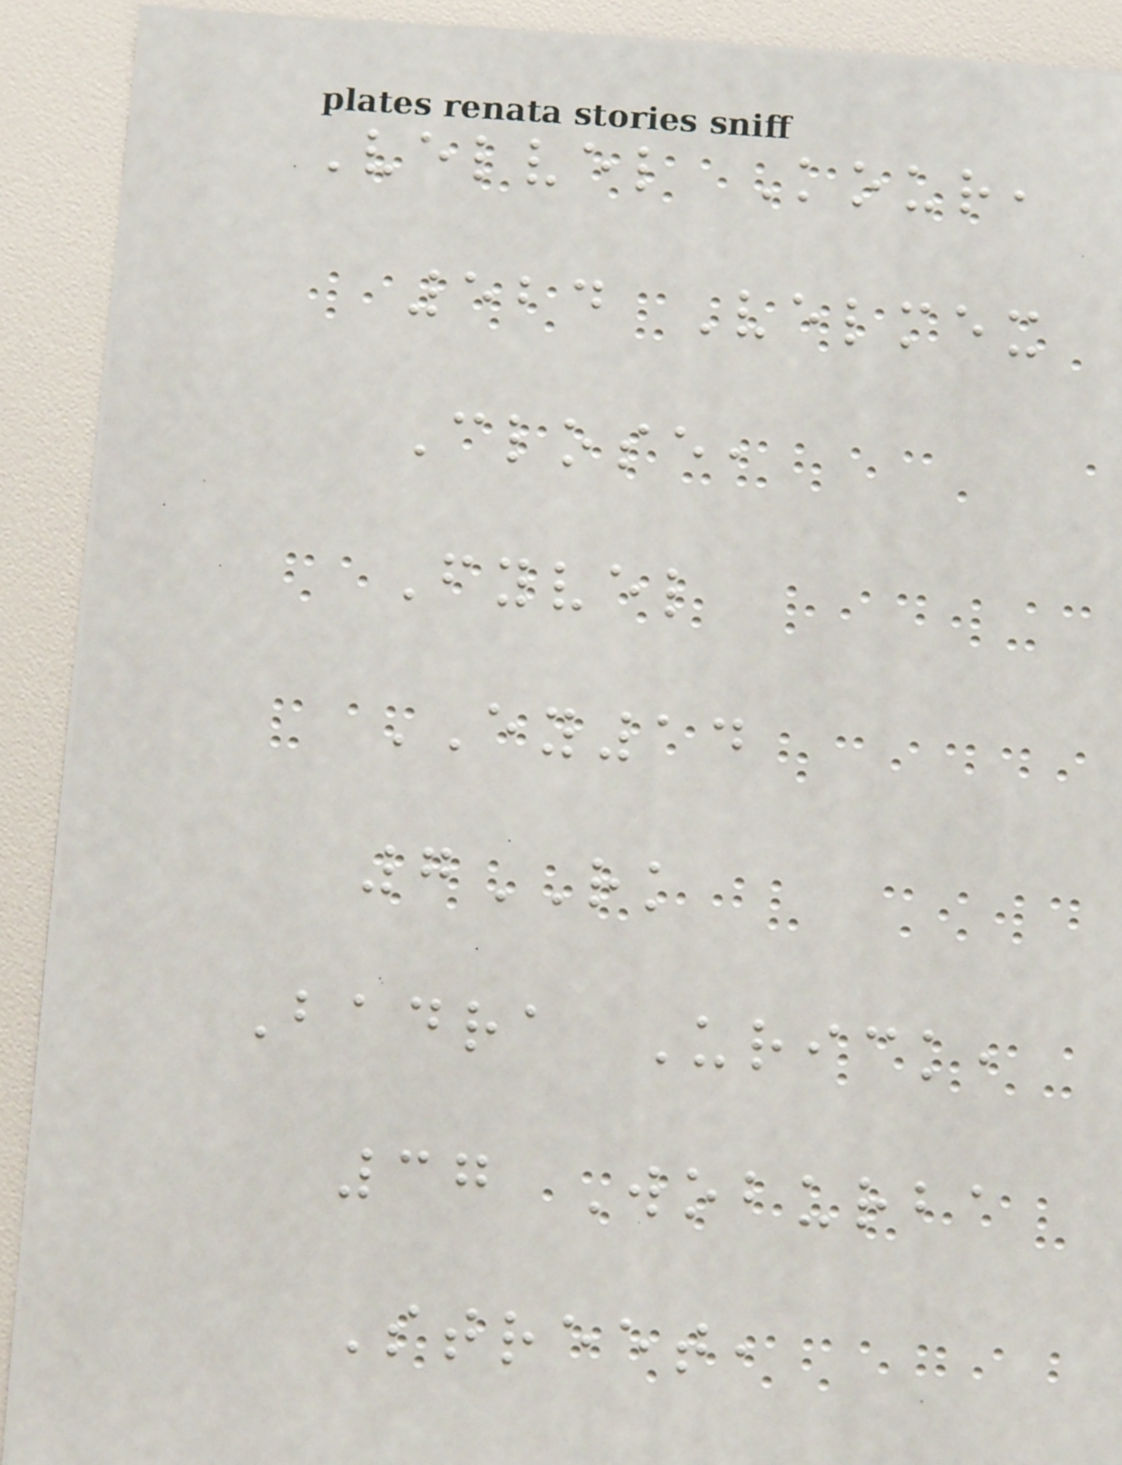Velvel Kour,
524 Velmex
Close,
Fyvel
EY14
7RK
Badra Urick,
37 Woburba
Street,
